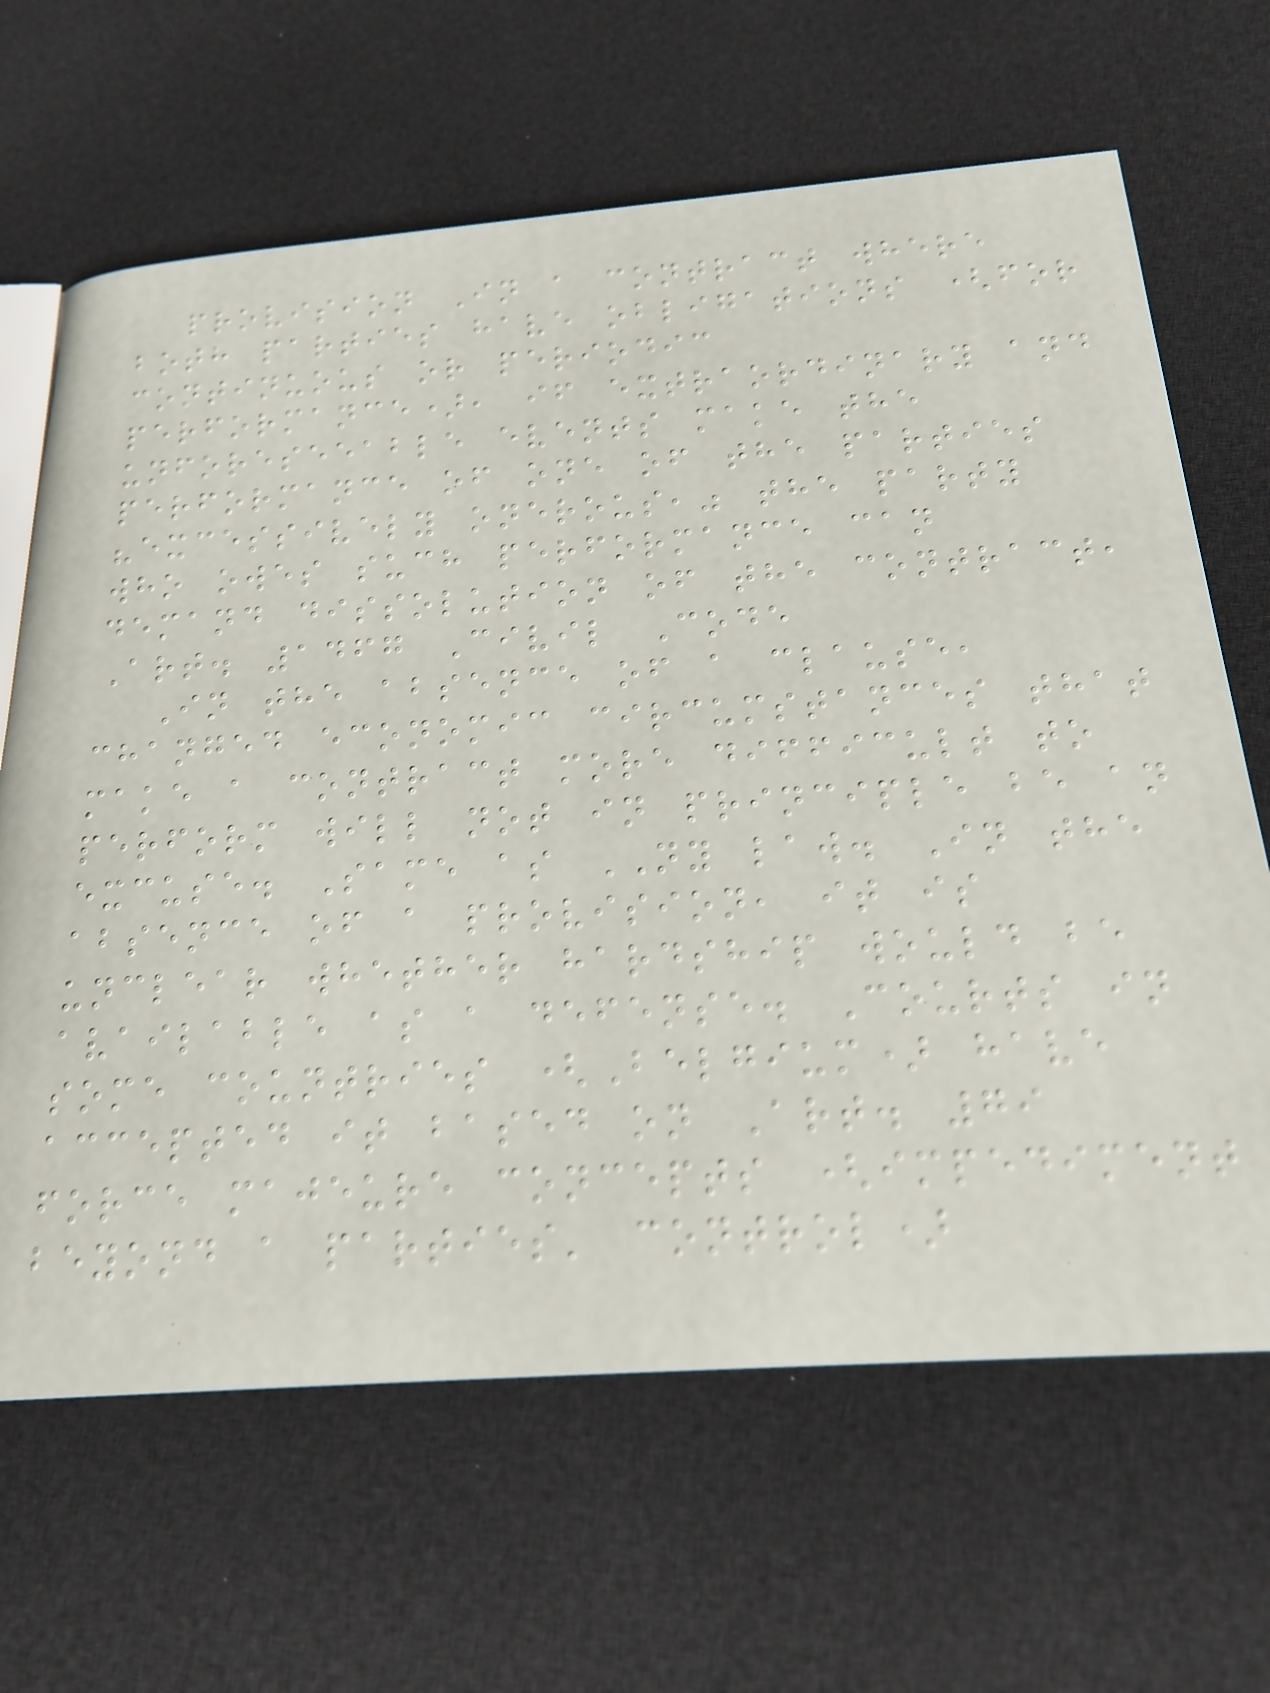provision In a contract where
both parties have obligations (for
continuous or periodic
performance), if extraordinary and
unforeseeable events make the
performance of one of the parties
"excessively onerous," the party
who owes such performance can
demand dissolution of the contract,
Art. 1467 Civil Code
In the absence of a clause,
changed economic circumstances that
make a contract more difficult to
perform will not in principle be an
excuse. Same as NY law. In the
absence of a provision, it is
unclear whether hardship would be
available as a defense. Courts in
some countries (Belgium) have
accepted it based on Art. 79
force majeure concepts (impediment
beyond a parties' control)
